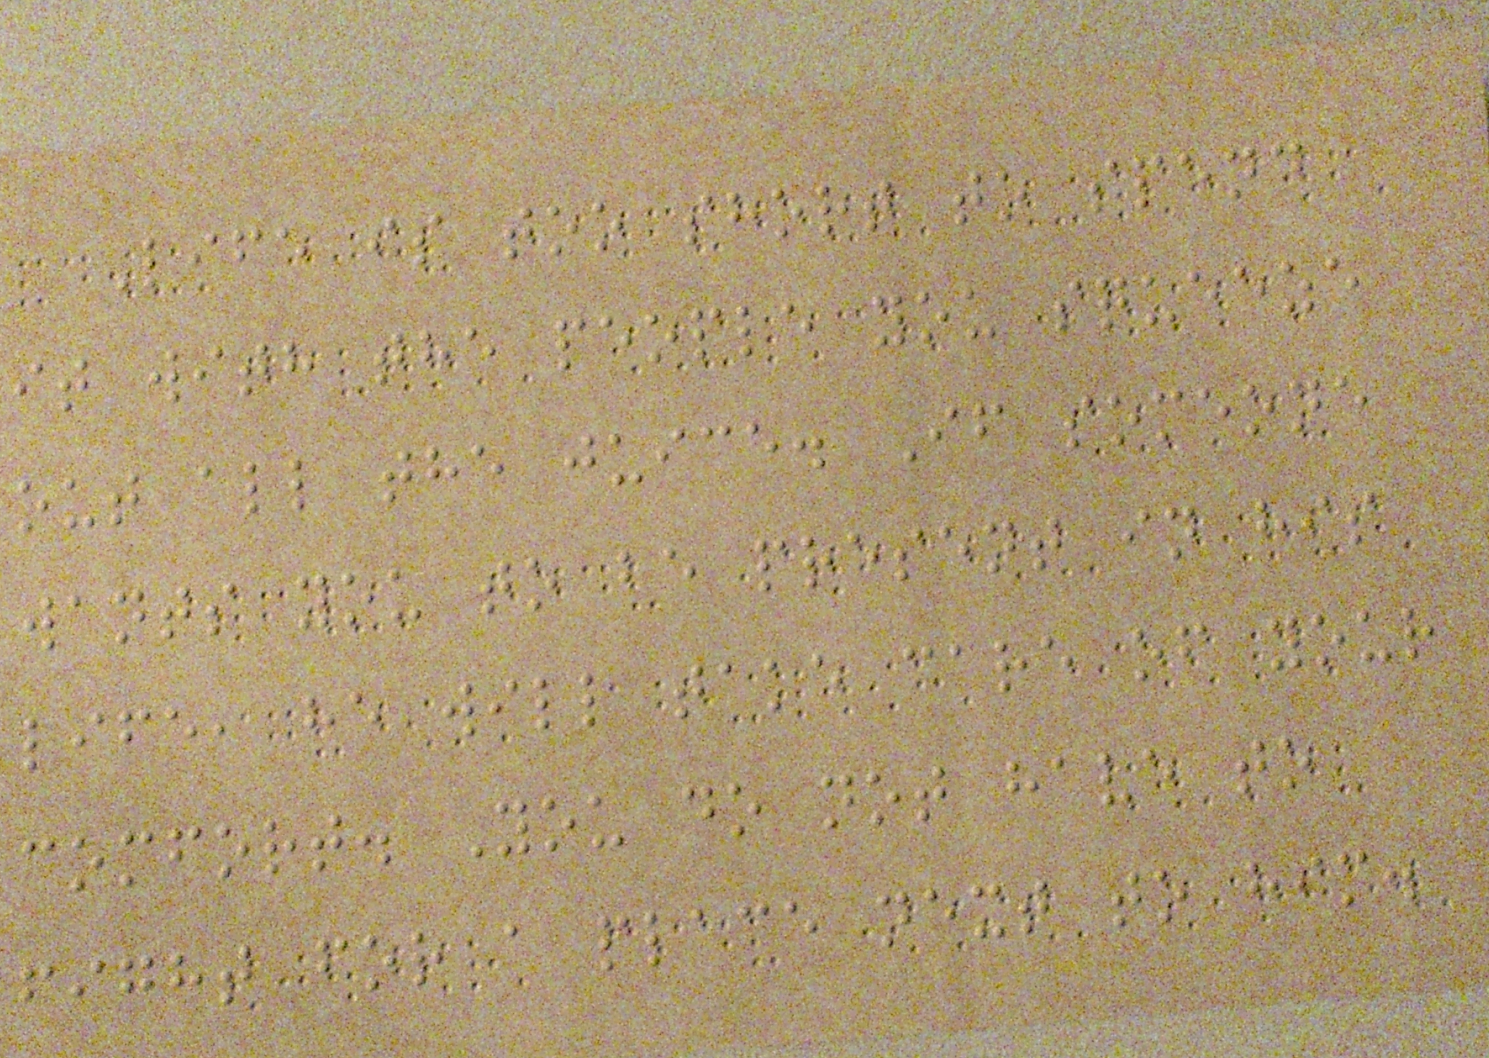Life is too short to spend
it with the people you squeeze
out all the juice. If someone
wants you to be present in his
life, he will take care of your
comfort. You do not have to
fight for a place next to him.
